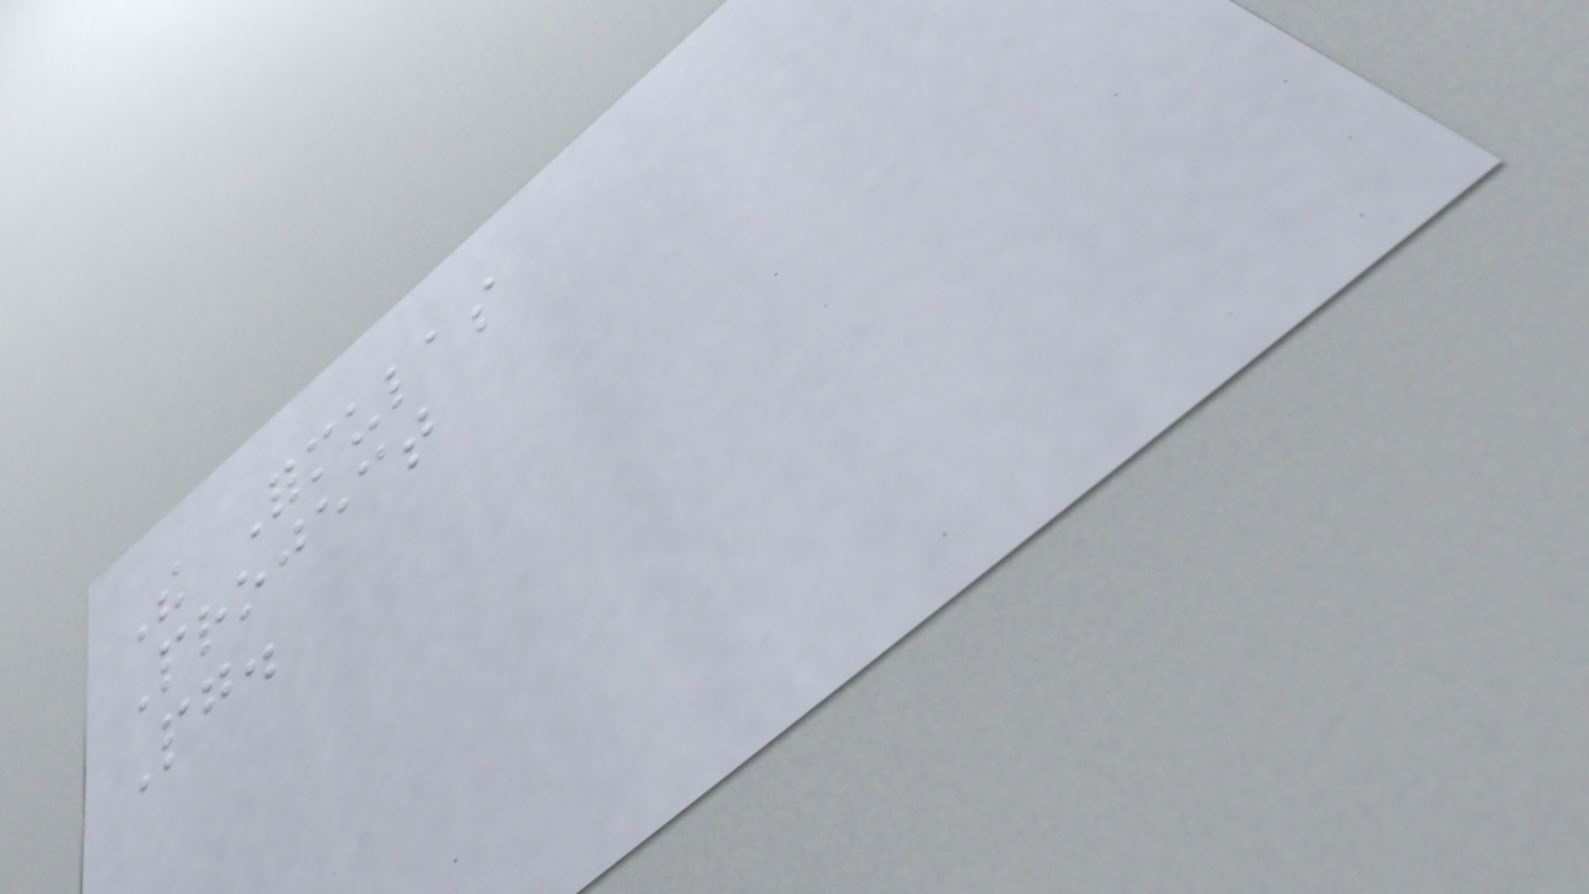The Formulas
Project
Pg.
